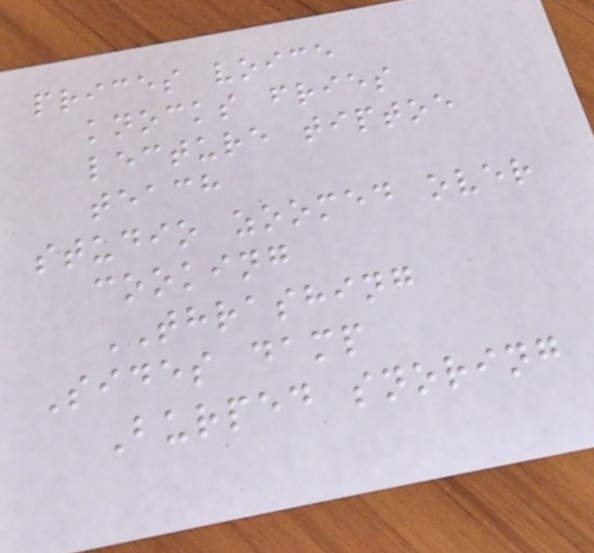prices voice
knocks fries
lecture tiptoe
teach
studio zoomed over
cooking
THRASHING
Sides damp
Burped snoring
